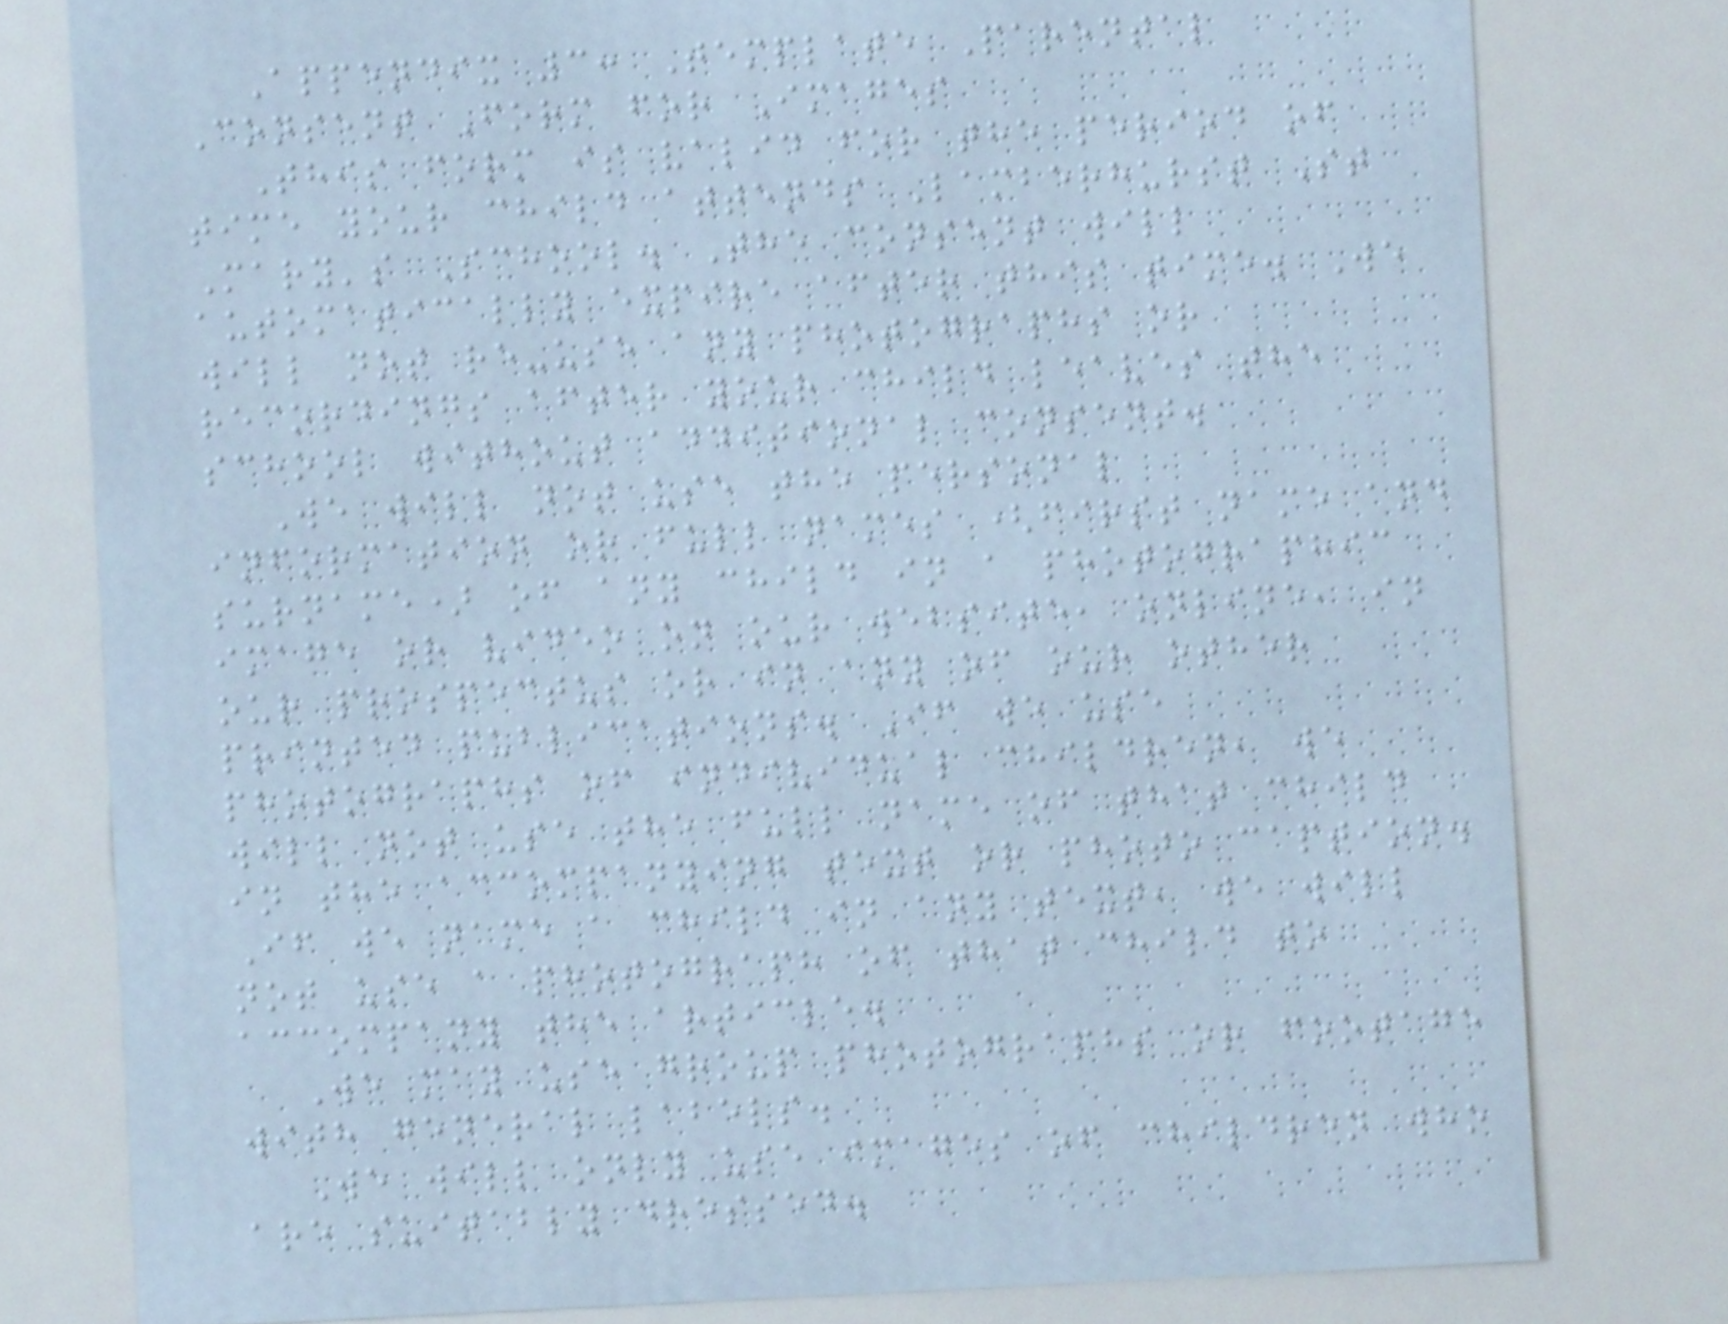Appendix 3: Template Parental
Consent Form for Images
This form is valid for the period of
time your child attends Lamberhurst St
Mary's School. The consent will
automatically expire after this time. We
will not re-use any photographs or
recordings after your child leaves the
school without additional consent.
We will not use the personal
information or full names (first name and
surname) of any child in a photographic
image or video on our website, online, in
our prospectus or in any of our other
printed publications. If we use
photographs of individual children, we
will not use the full name of that child
in the accompanying text or photo caption.
If we name a child in any text, we will
not use a photograph of that child to
accompany the article.
We may use group photographs or footage
with general labels.
We will only use images of children who
are suitably dressed.
